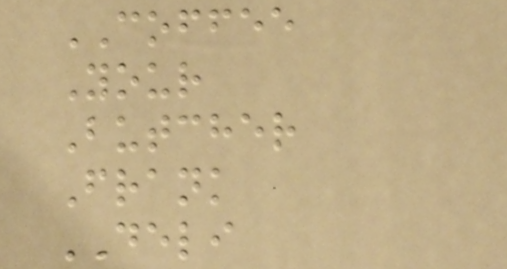COFFEE
Your
Butcher
Frank
DELI
